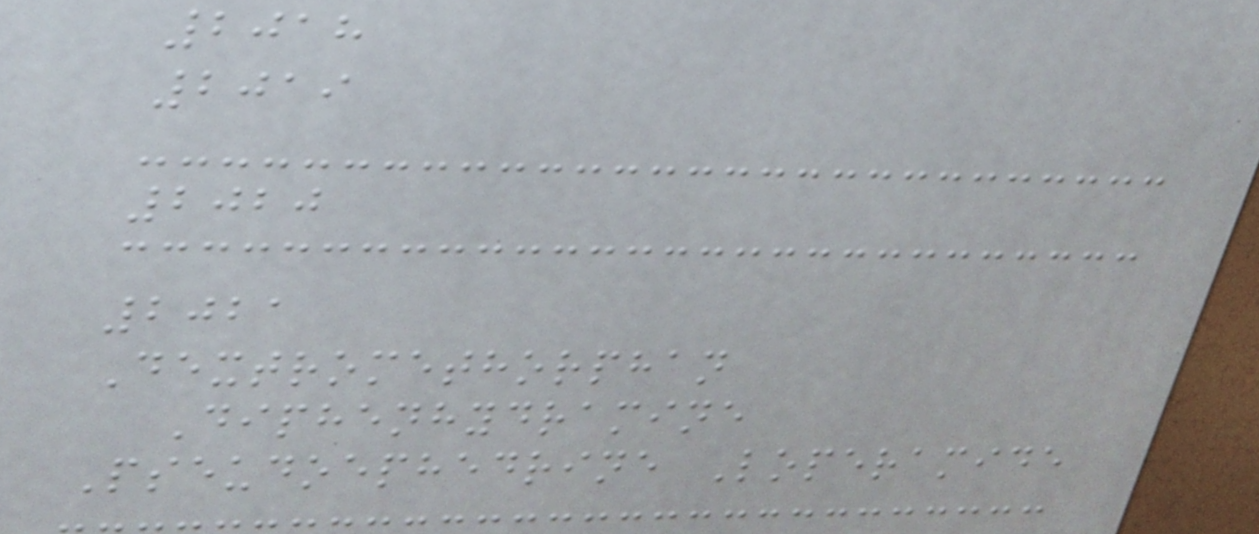2018
2019
2020
2021
Dextromethorphan
Diphenhydramine
Pseudoephedrine Loperamide
